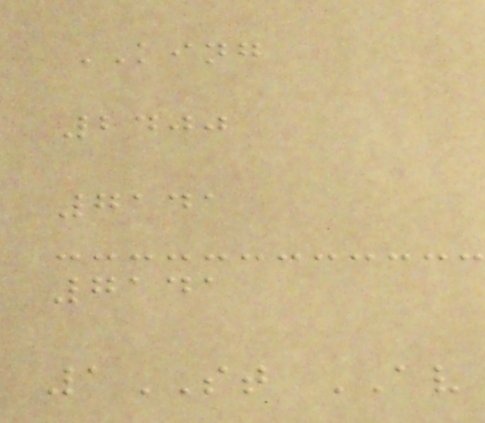KING
2400
7141
7141
1ST AV
